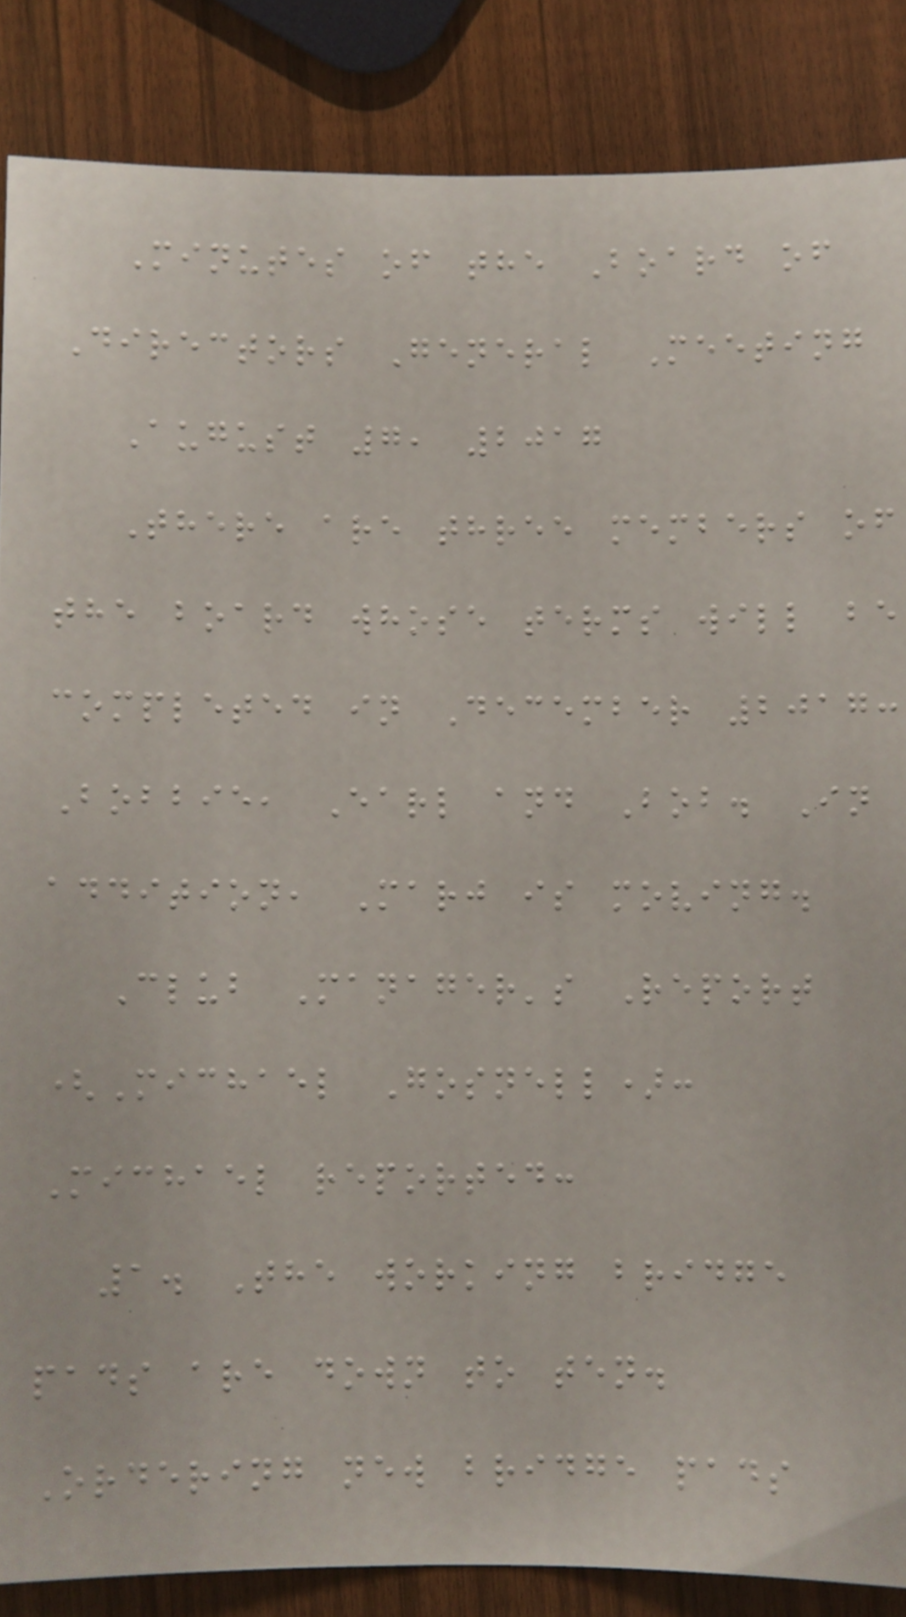Minutes of the Board of
Directors General Meeting
August 7, 2017
There are three members of
the board whose terms will be
completed in December 2017:
Bobbie, Earl and Bob. In
addition, Marj is moving.
Club Manager's Report
(Michael Gosnell):
Michael reported:
1. The working bridge
pads are down to ten.
Ordering new bridge pads
